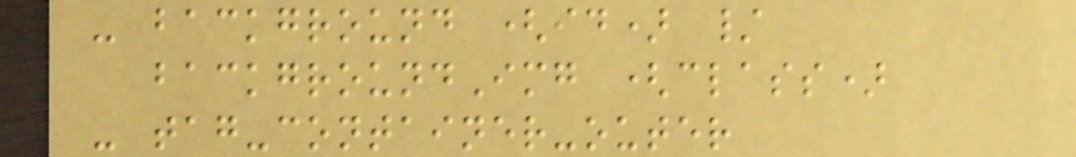- background (id) /
backgroundImg (class)
- tag-container-outer
